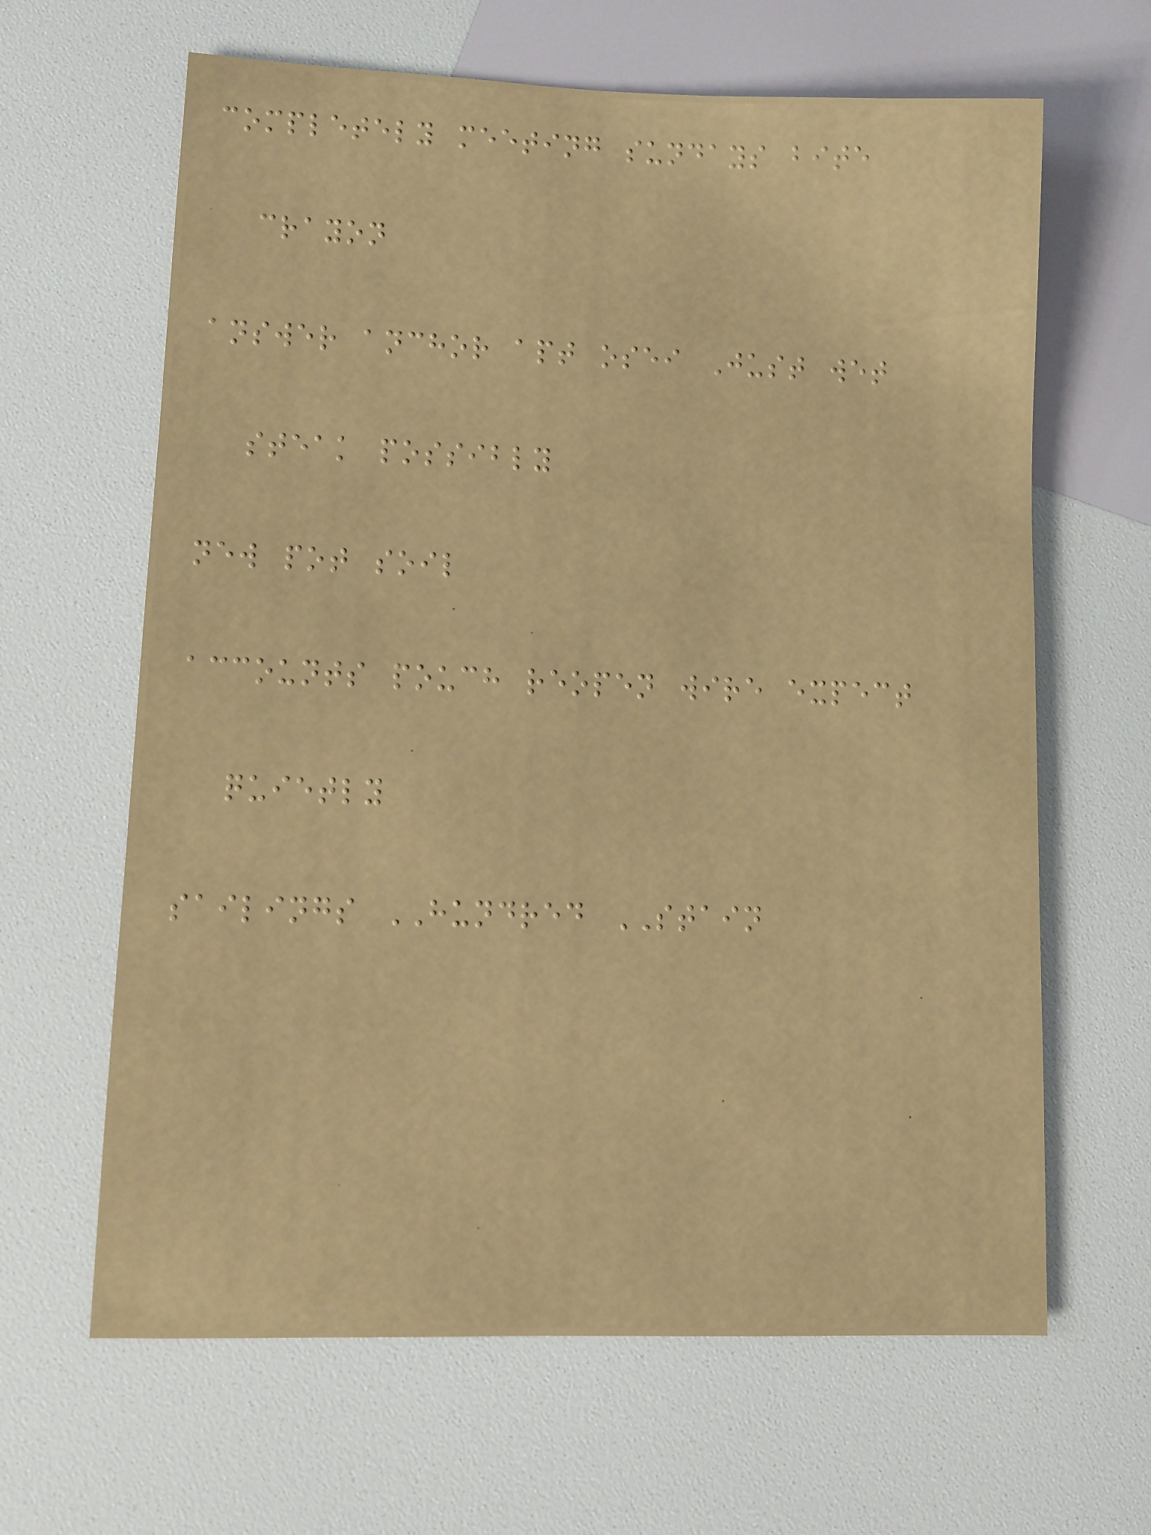completely meeting sundays bite
crayon
answer anchor apt osei Just wet
steak possibly
new pot soil
accounts pouch reopen wire expect
quietly
sailings HUNDRED STAIN
